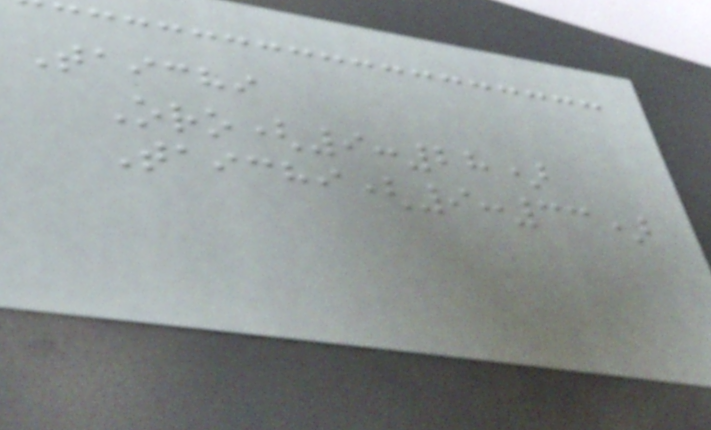Taichi
Oro(9:28)
Taichi(9:33)
